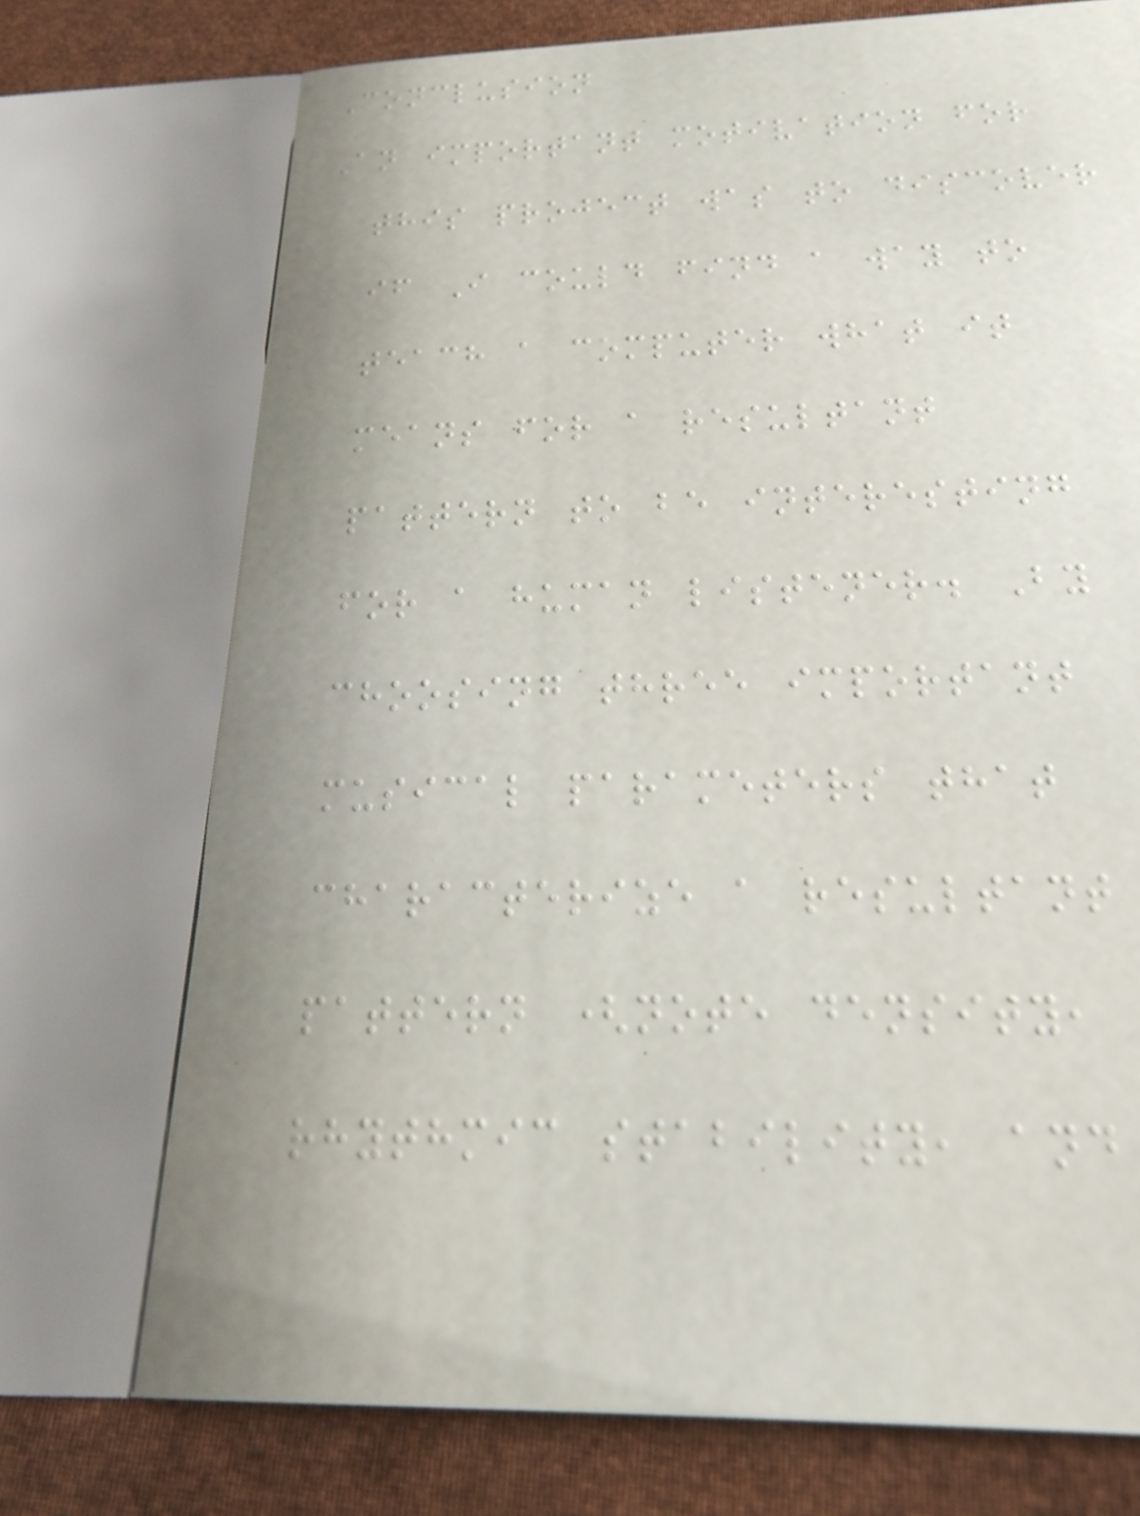Conclusion
An important motivation for
this project was to discover
if I could find a way to
teach a computer what it
means for a resultant
pattern to be interesting
for a human listener. By
choosing three important
musical parameters that
characterize a resultant
pattern (note density,
rhythmic stability, and
